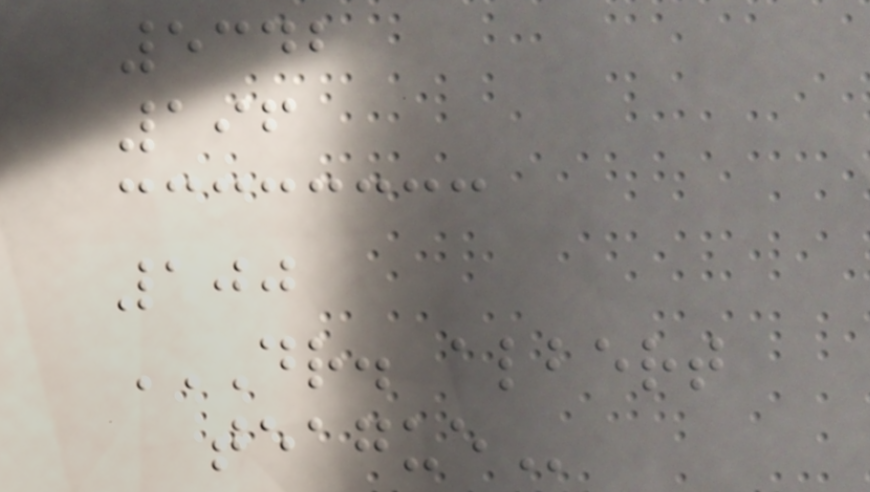5342
196
100
DR. ALBERT
TEAGUE
